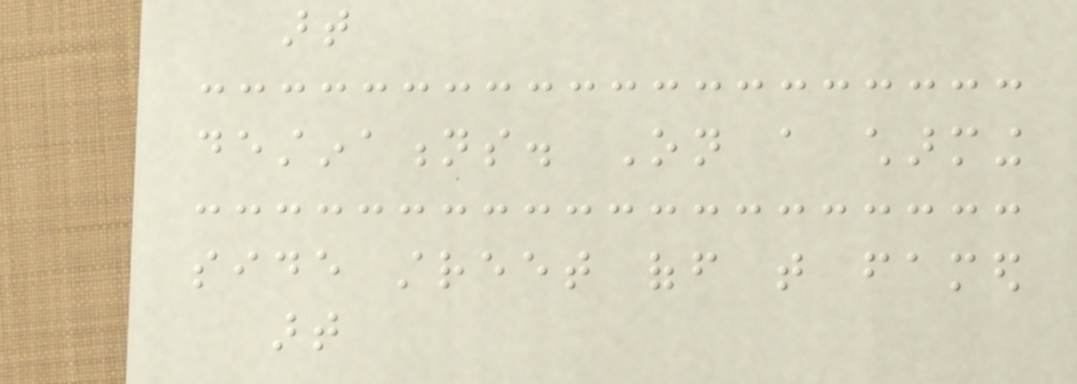art
destinations. On a charming
side street off that famed
art
